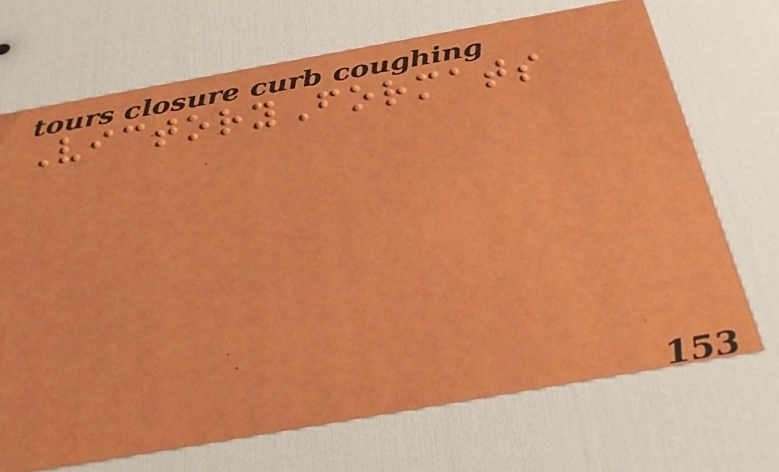VictoryFormats
